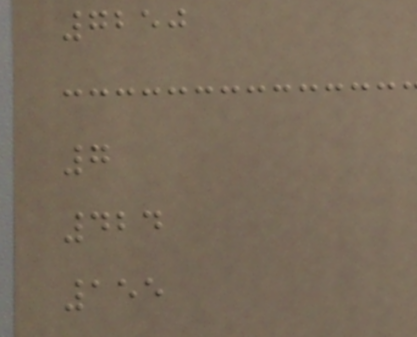7250
7
424
155
